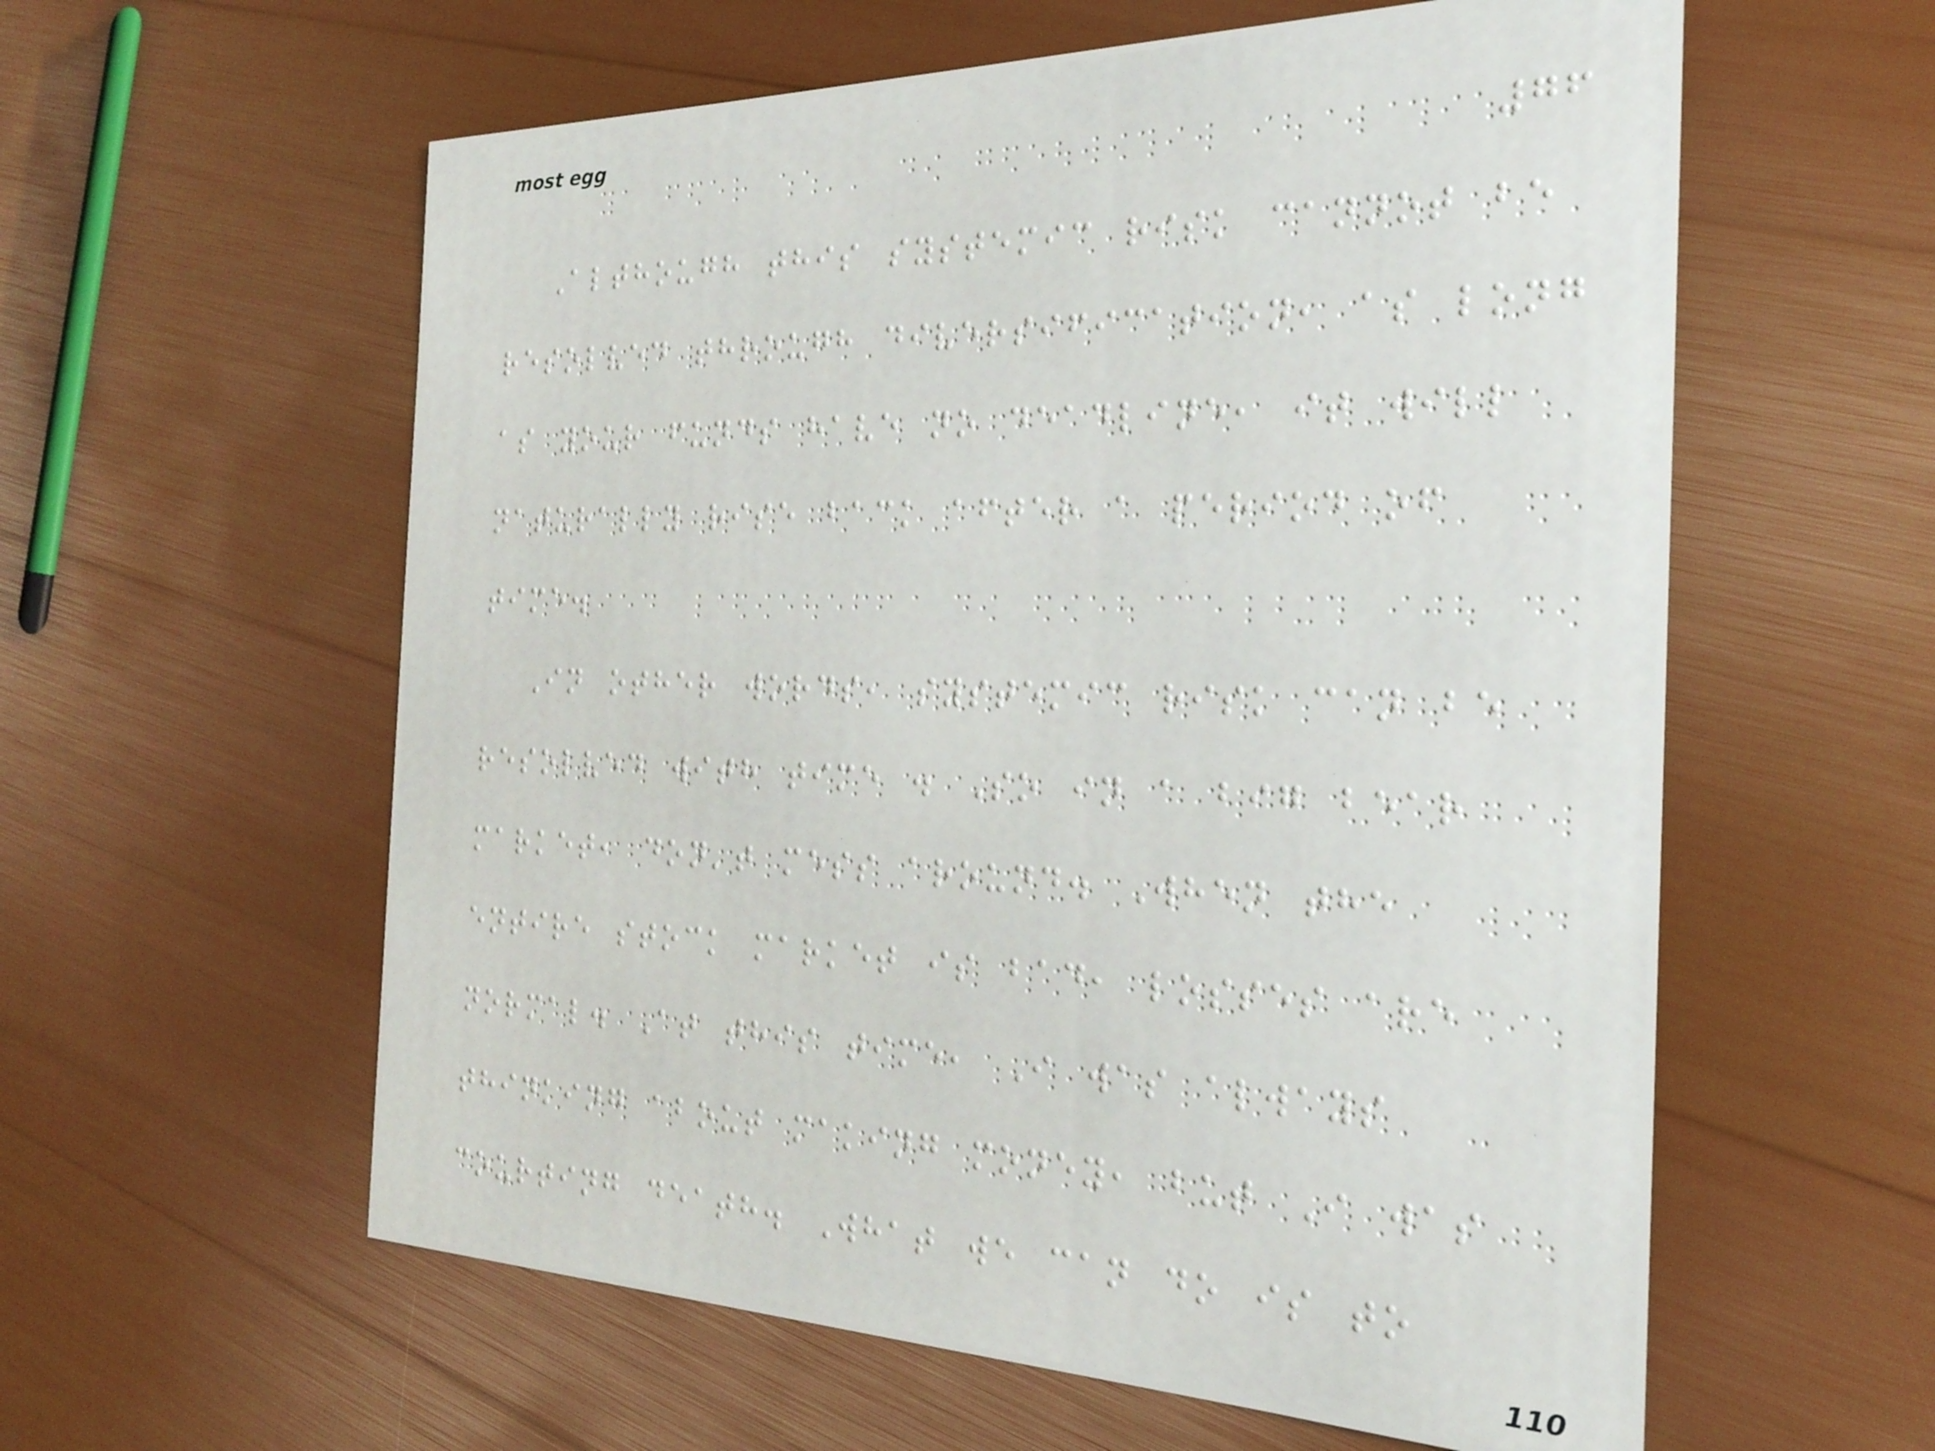76
Although this systemic risk cannot be
resolved through diversification, as long
as your funds have no deadline, it will
naturally rise back after a period of
time.
In other words, systemic risk can be
resolved with time . So in a big bear
market, don't mess around. When the
entire stock market is bad, losses are
normal. At this time, I was always
thinking about making money, but I was
courting death. What we can do is to
